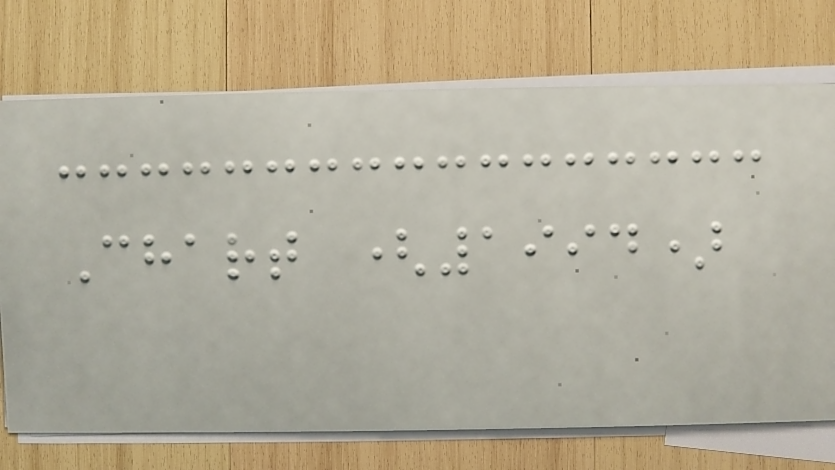Chart (1994)
